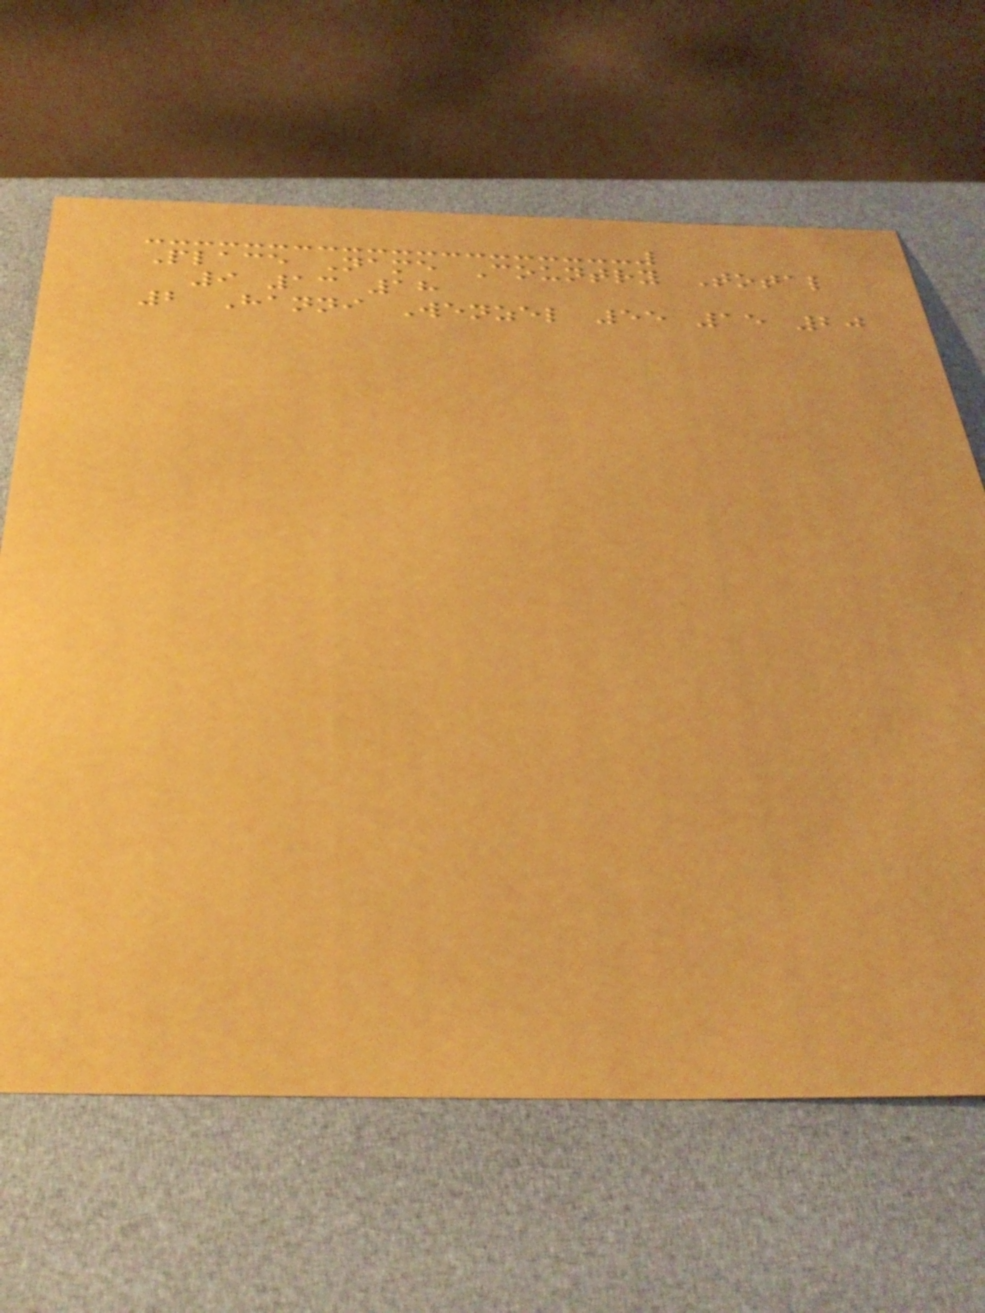Place Name Country Total
9 13 18
2 Hanni Wenzel 55 15 20
